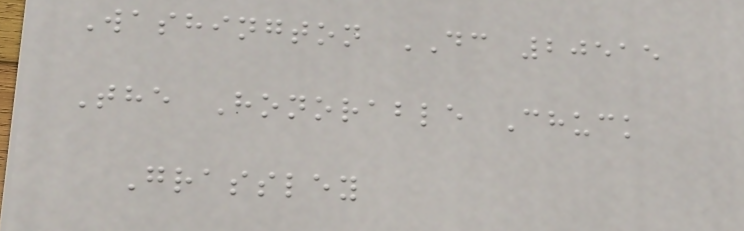Washington DC 20515
The Honorable Chuck
Grassley
